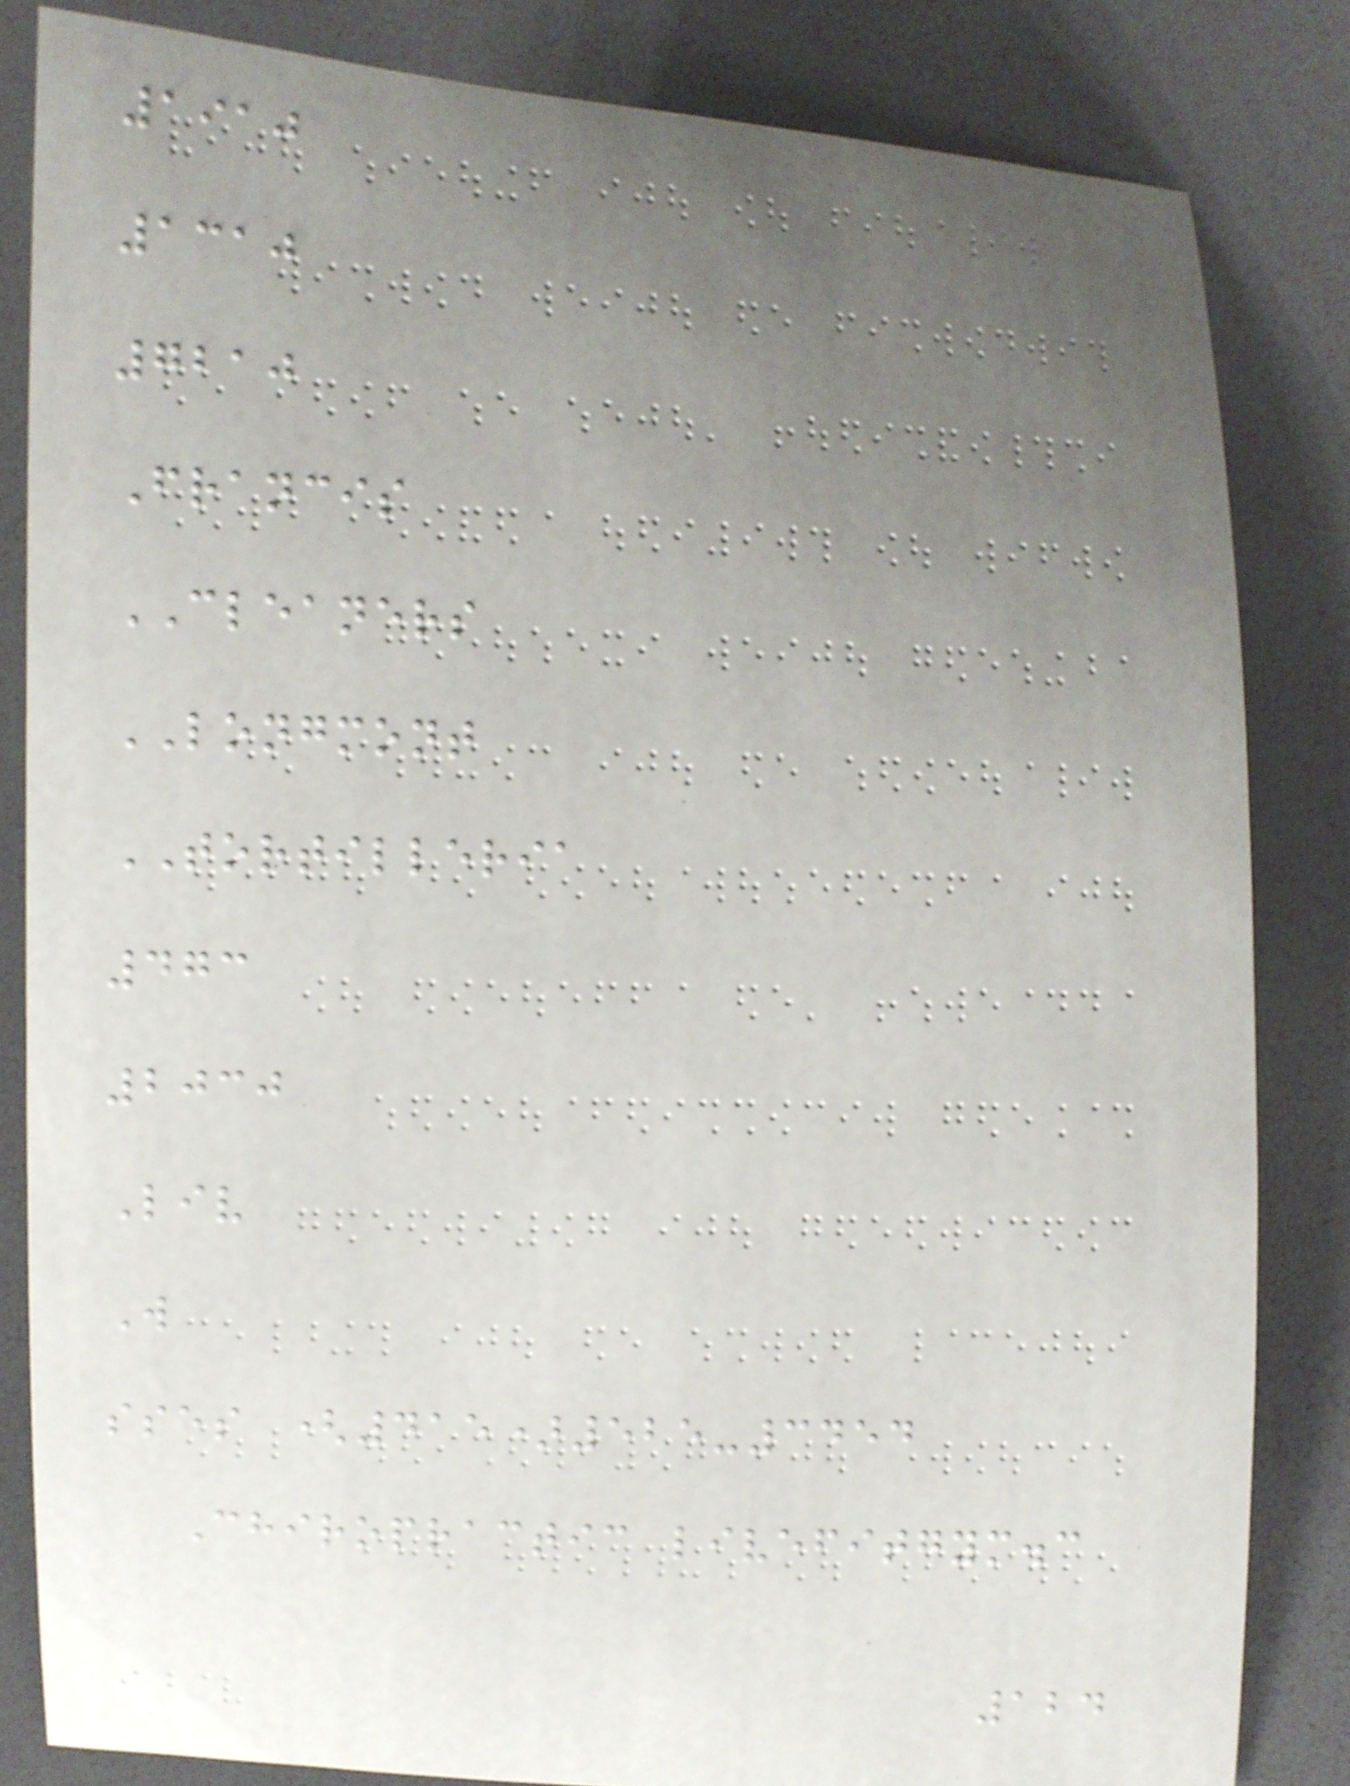1910
1310
7210
Francis
CLEANERS
LONGMONT
TORTILLERIA
473
2030
Liv
W
sses (415)525-3454
Chiropractic livefitgym.c
124
